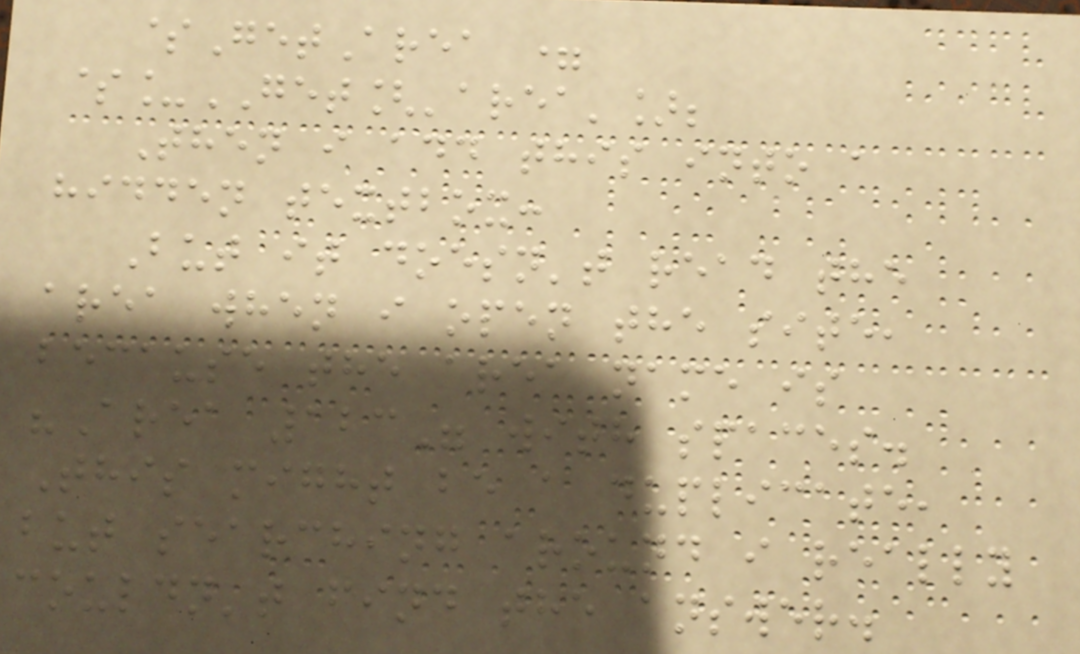$GetArea =
$_GET['area'];
Then i add this into a
hidden textbox:
But it doesn't read the
area when i open the site,
because the area name is
"Area 123" with spaces.
This might be a duplicate,
but searching around i really
couldn't find the answer.
